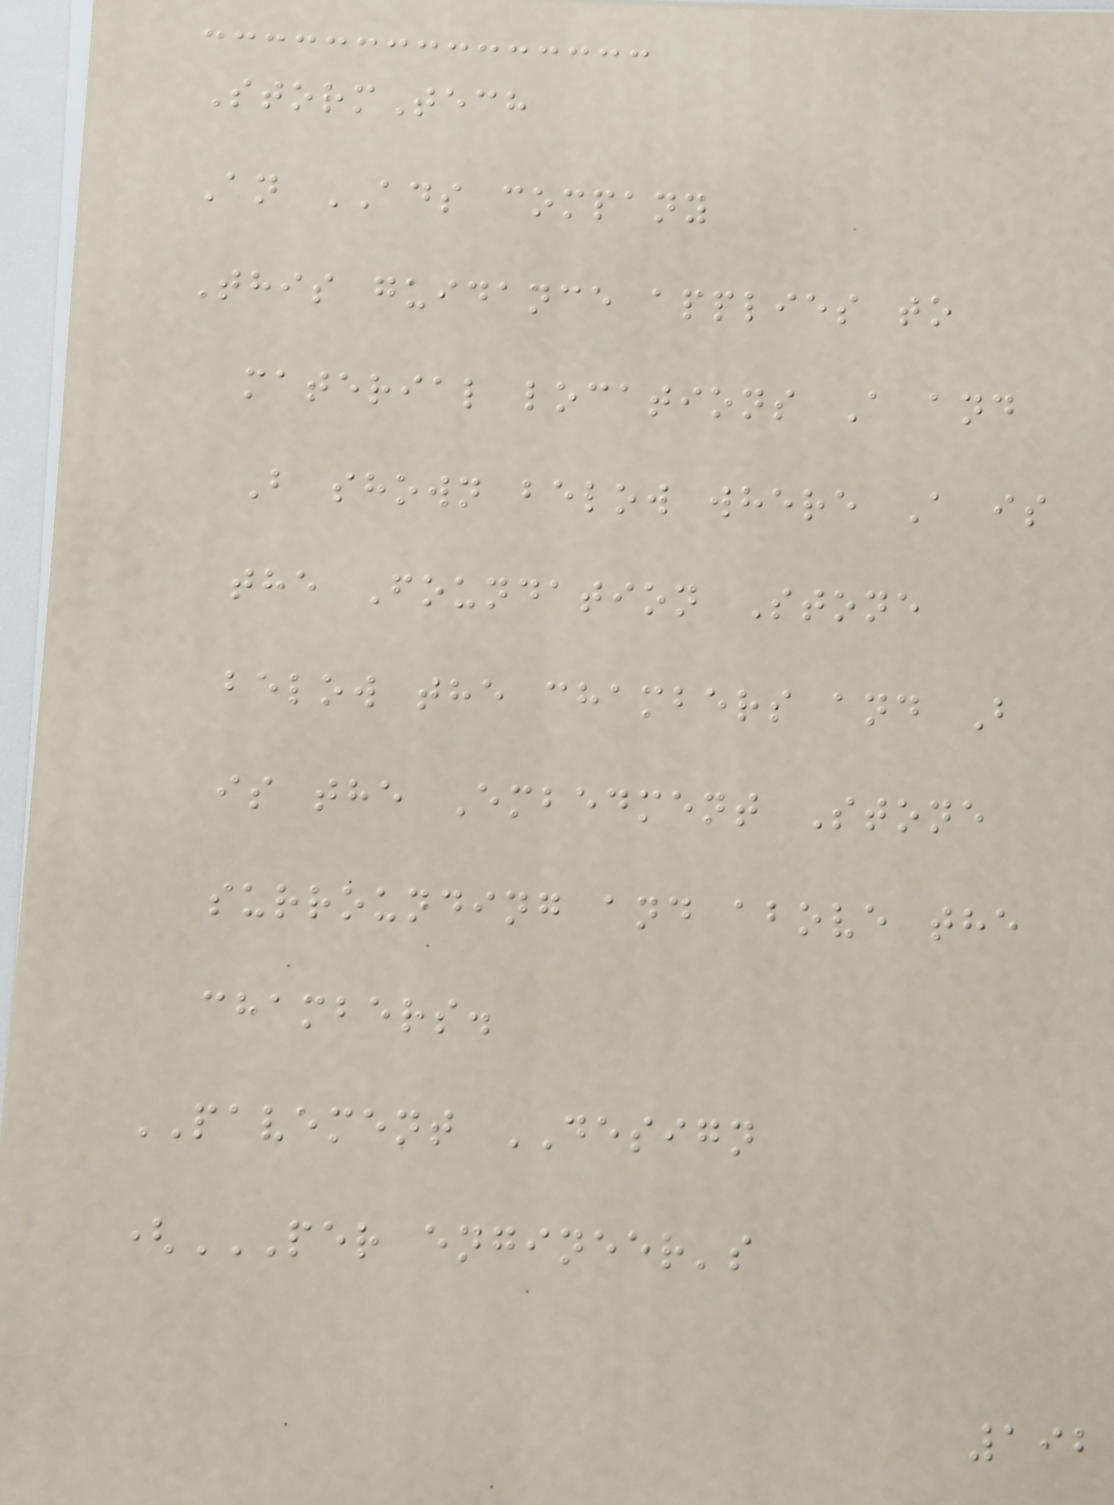StormTech
An ADS company
This guidance applies to
material locations A and
B shown below where A is
the Foundation Stone
below the chambers and B
is the Embedment Stone
surrounding and above the
chambers.
PAVEMENT DESIGN
(PER ENGINEER'S
192
